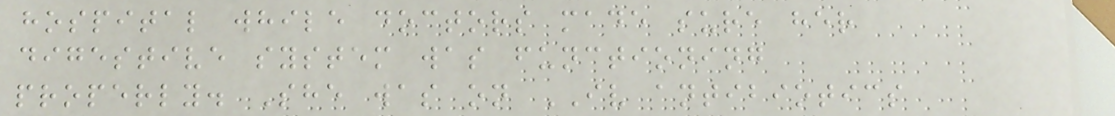hospital while doctors made sure her
digestive system was functioning
properly. She was on IV antibiotics
